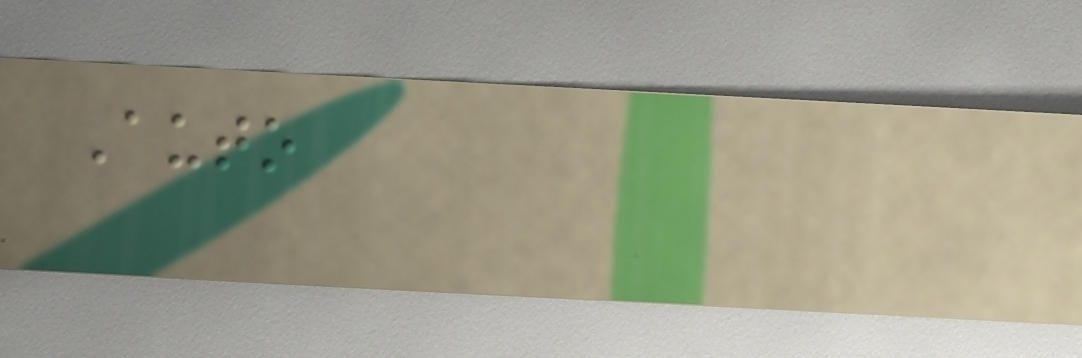Auto
